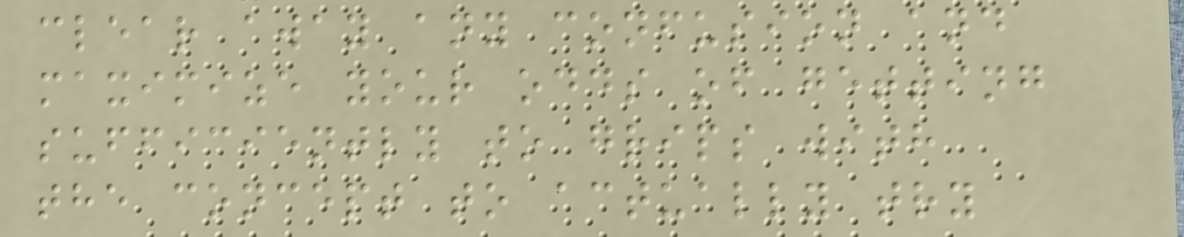clear away any confusion and
maximize your odds of getting
sufficiently to grips with
the concept to actually try
